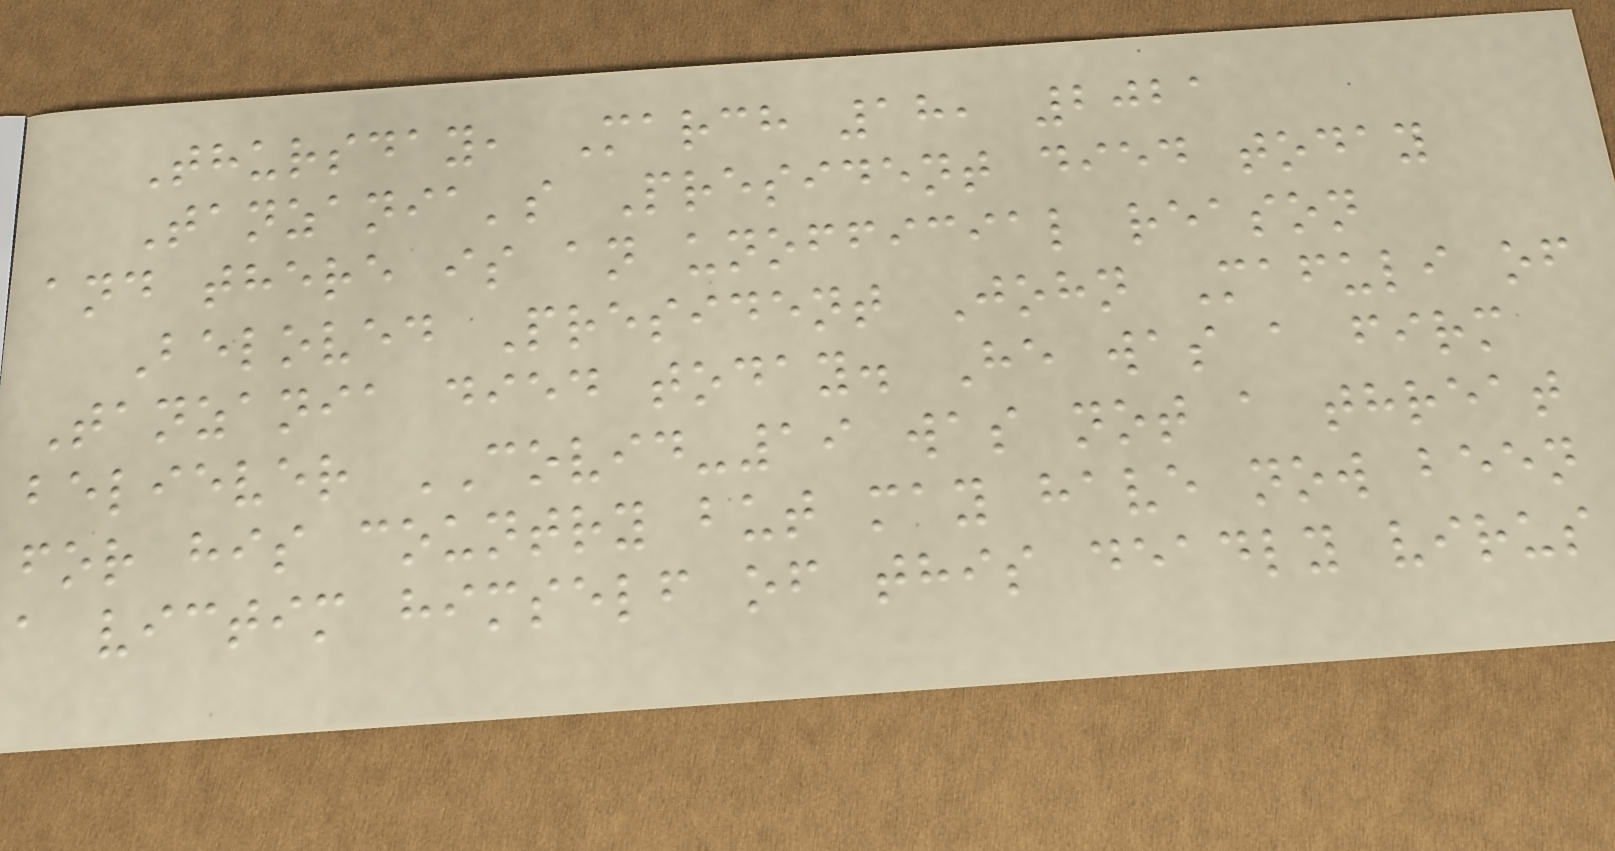Thursday, March 18, 2021
Tanzania's President died today
and there is an unofficial reason
Beloved President John Mafuli of
Tanzania died today. He was a firm
believer COVID-19 was not a threat
for his country but may have now been
a victim himself of this deadly virus
